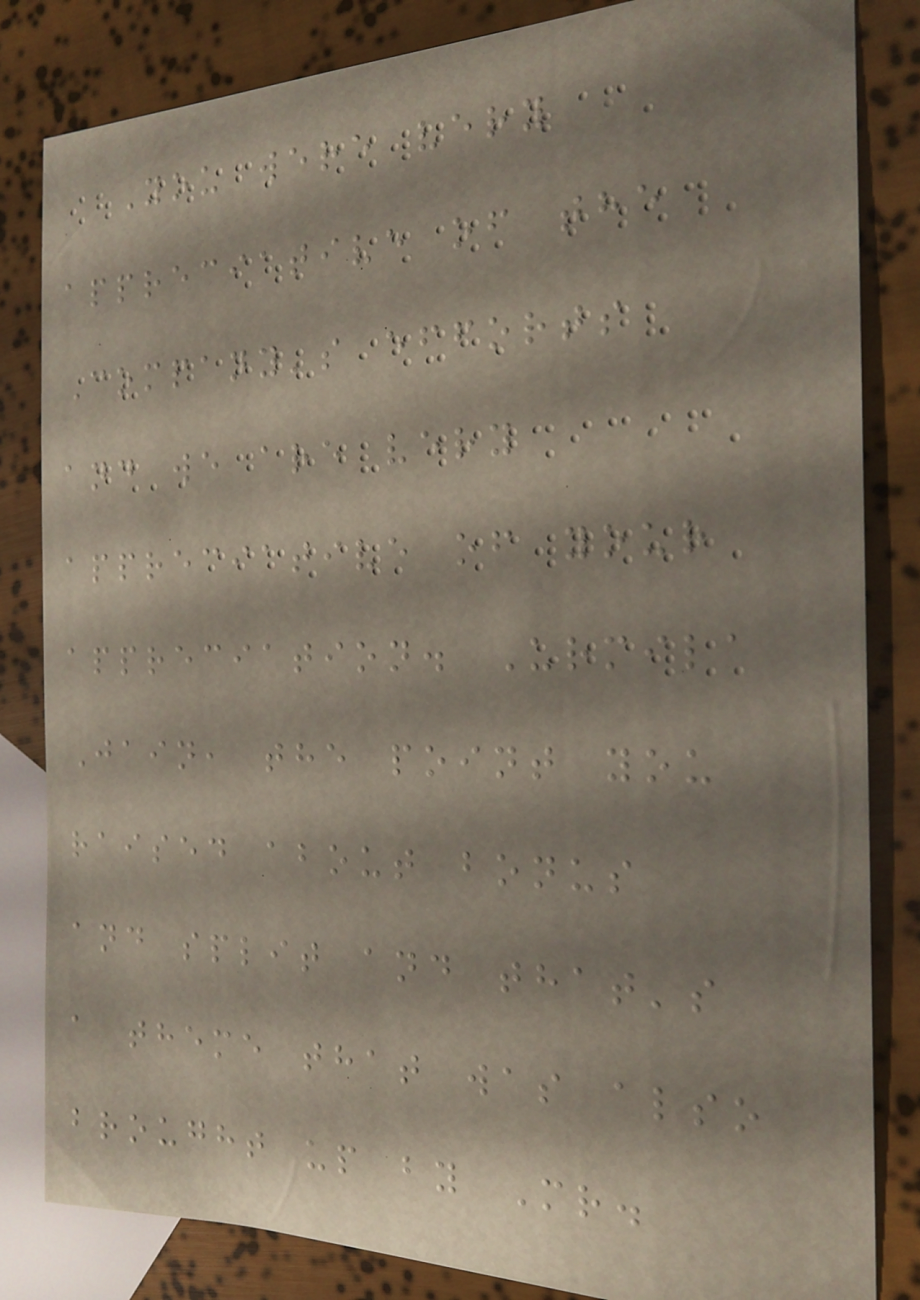You were very
appreciative of the
Company's efforts
and we are very
appreciative of your
appreciation. Urmila
Jain, the point you
raised about bonus
and split and that's
a theme that was also
brought up by Mr.
